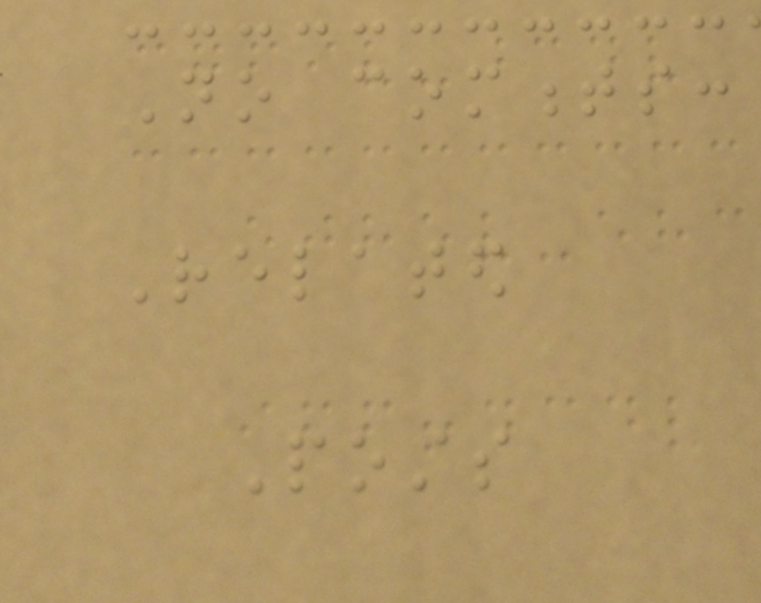No comments:
Related
Posts
